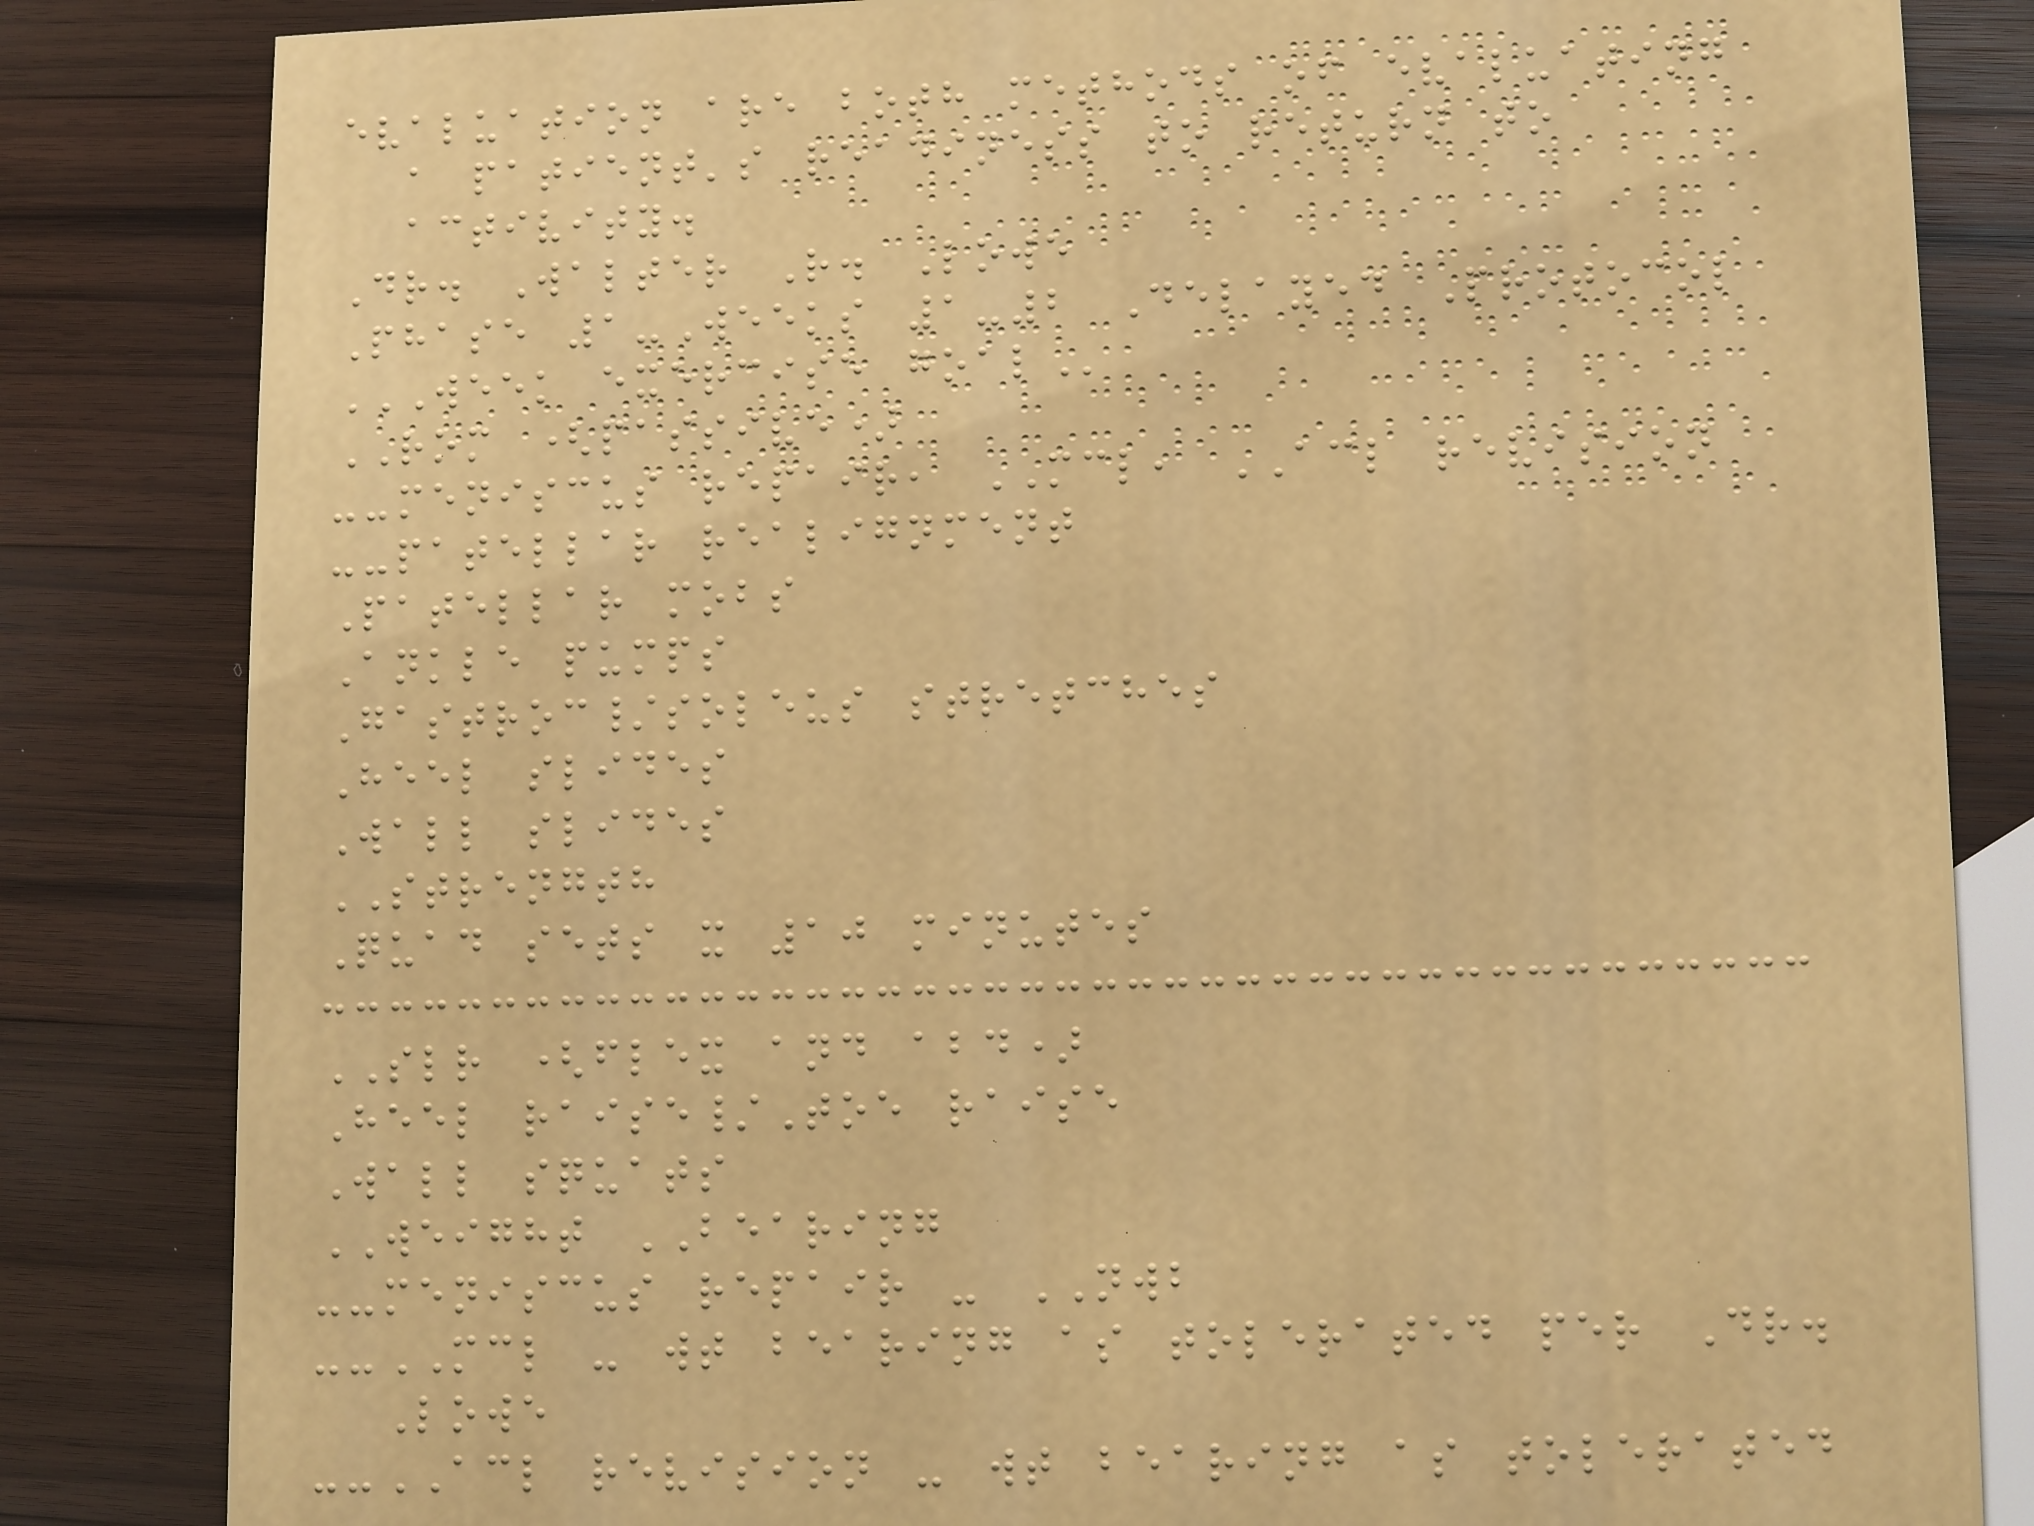evaluation are both methods of evaluating
a patient's readiness to return to
activity.
Dr. Walter R. Lowe
Phase 1-Weeks 1-2 Delayed Protocol
WEEK EXERCISE GOAL
ROM (passive)
--meniscus repair, MCL, ACL revision
--patellar realignment
Patellar mobs
Ankle pumps
Gastroc/soleus stretches
Heel slides
Wall slides
STRENGTH
Quad sets x 10 minutes
SLR (flex and abd)
Heel raise/Toe raise
Wall squats
WEIGHT BEARING
--meniscus repair - NWB
--MCL - wt bearing as tolerated per Dr.
Lowe
--ACL revision - wt bearing as tolerated
